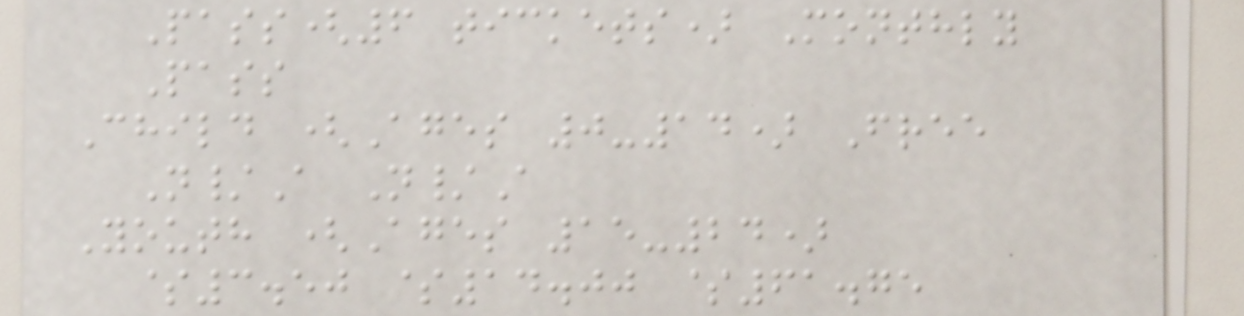Pass(6 tickets) Monthly
Pass
Child (Ages 0-14) Free
N/A N/A
Youth (Ages 15-24)
$3.50 $14.00 $61.75
